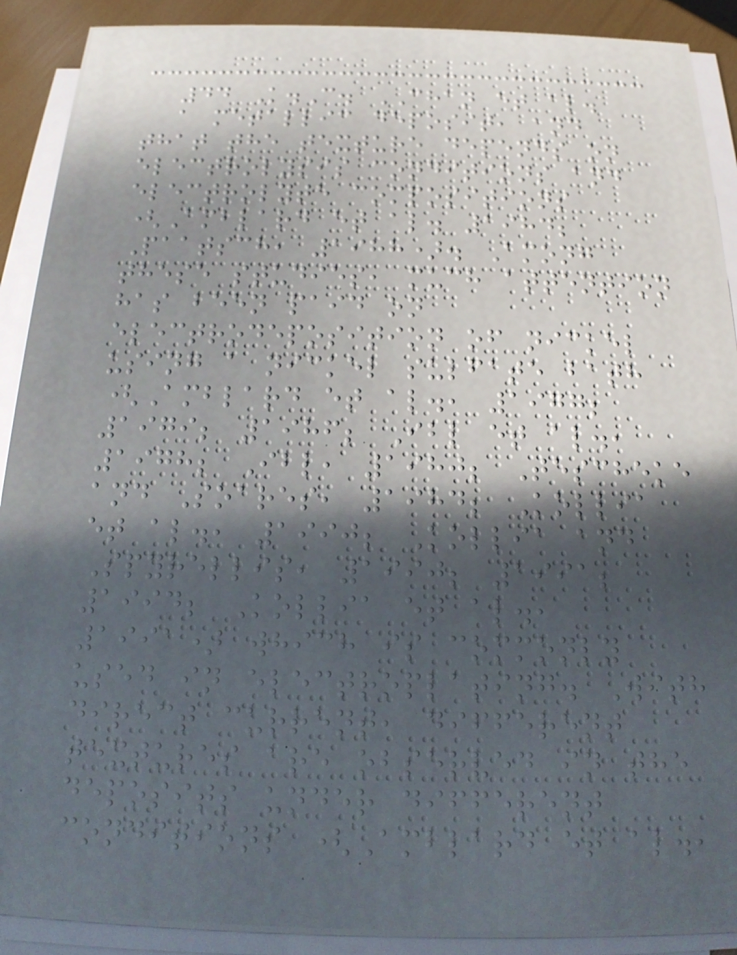44 K.C. CHAN et al.
a metallic deposit, and
that the texture depends on
electrolysis conditions and
electrolyte compositions
(Amblard et al. 1984;
Paatsch, 1988). Among
these studies, much attention
has been paid on
electrodeposition of nickel
using a nickel sulfate bath
(Amblard et al., 1977;
1979; 1986; Ibl et al.,
1978; Ibl, 1980; Tescheke
and Soares, 1984; Kollia
et al., 1990; Kollia and
Spyrellis, 1990; 1991;
1994; Kollia et al.,
1991) which is commonly
used in electroplating. With
direct current, different
textures are observed in the
deposits under different
conditions (Amblard et al.,
